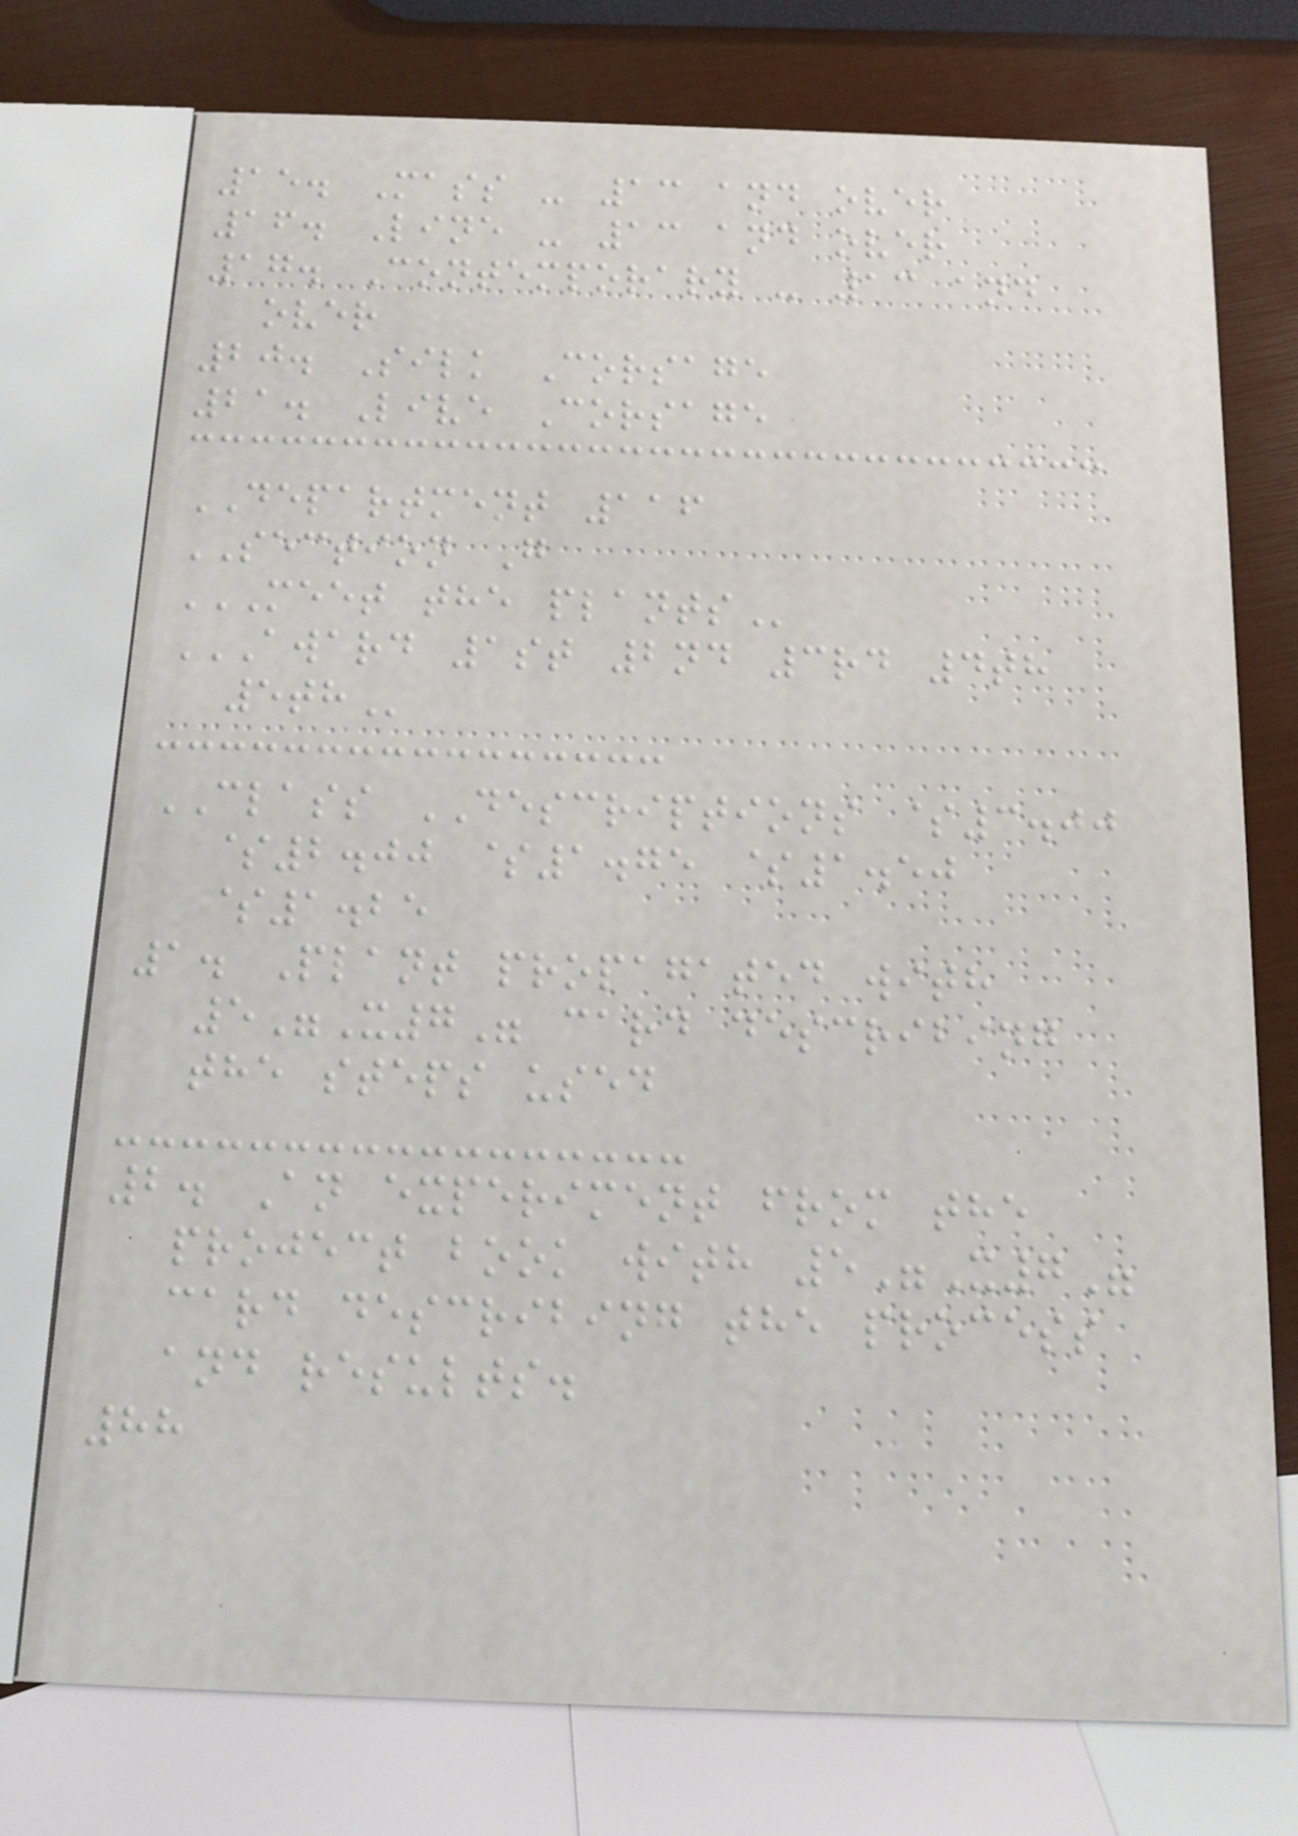15. Mass - 13 and over
16. Line - 13 and over
17. Contemporary - 13 and
over
20. Silk Corsage
21. Live Corsage
DEPARTMENT 116
SECTION G
MEET THE PLANTS
AWARD 1ST 2ND 3RD 4TH
5TH
CLASS DESCRIPTIONS $3.00
$2.00 $1.75 $1.50
$1.25
1. Plant propagated with
5"X7" card describing
the steps used
2. An experiment from the
project book with 5"X7"
card describing the process
and results.
88
